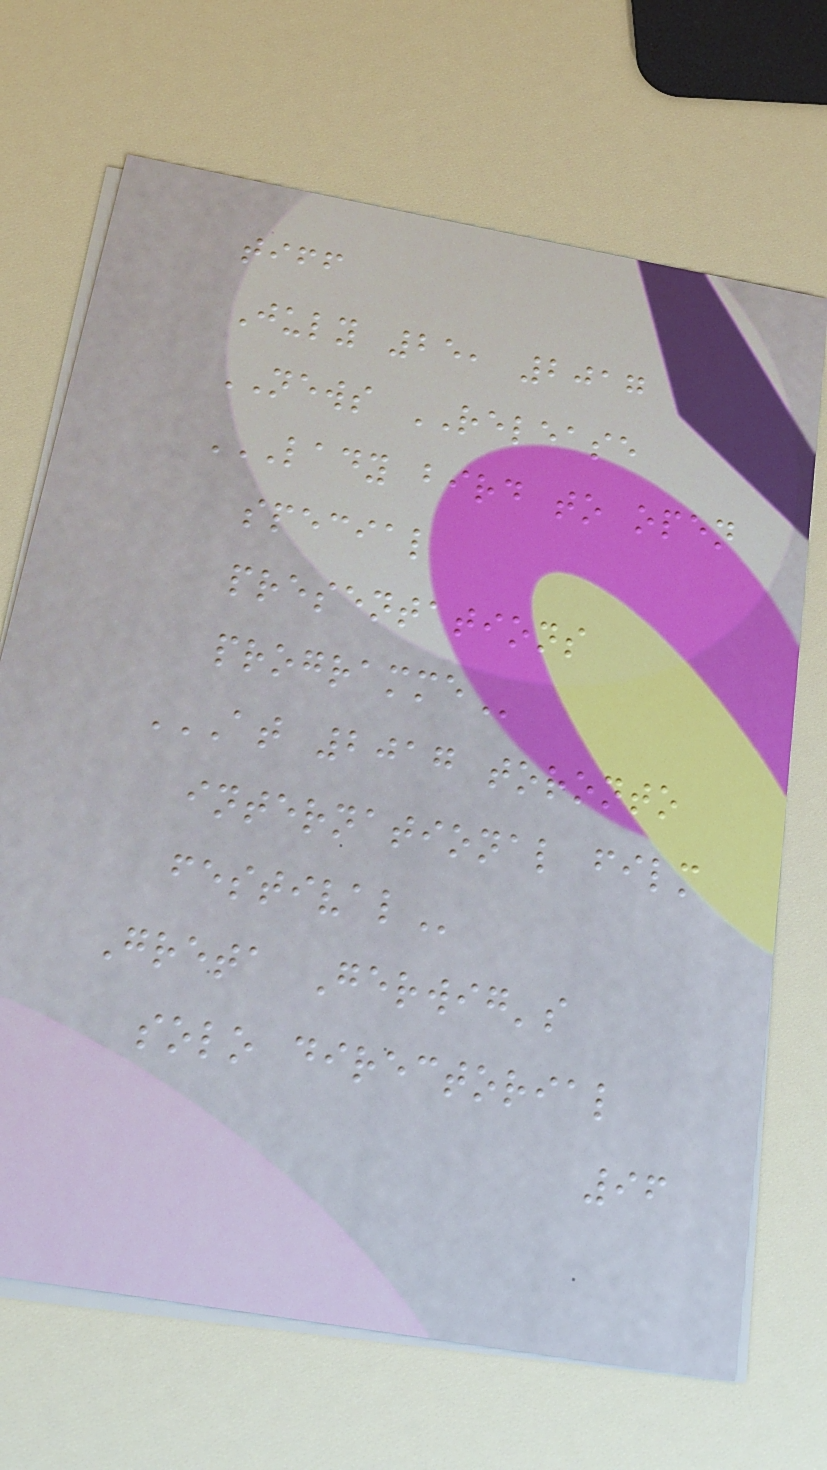tiff
July 25, 2017
NEWS RELEASE
LADY BIRD TO OPEN
SPECIAL
PRESENTATIONS
PROGRAMME
AT 2017 TORONTO
INTERNATIONAL FILM
FESTIVAL
Greta Gerwig's
solo directorial
96
